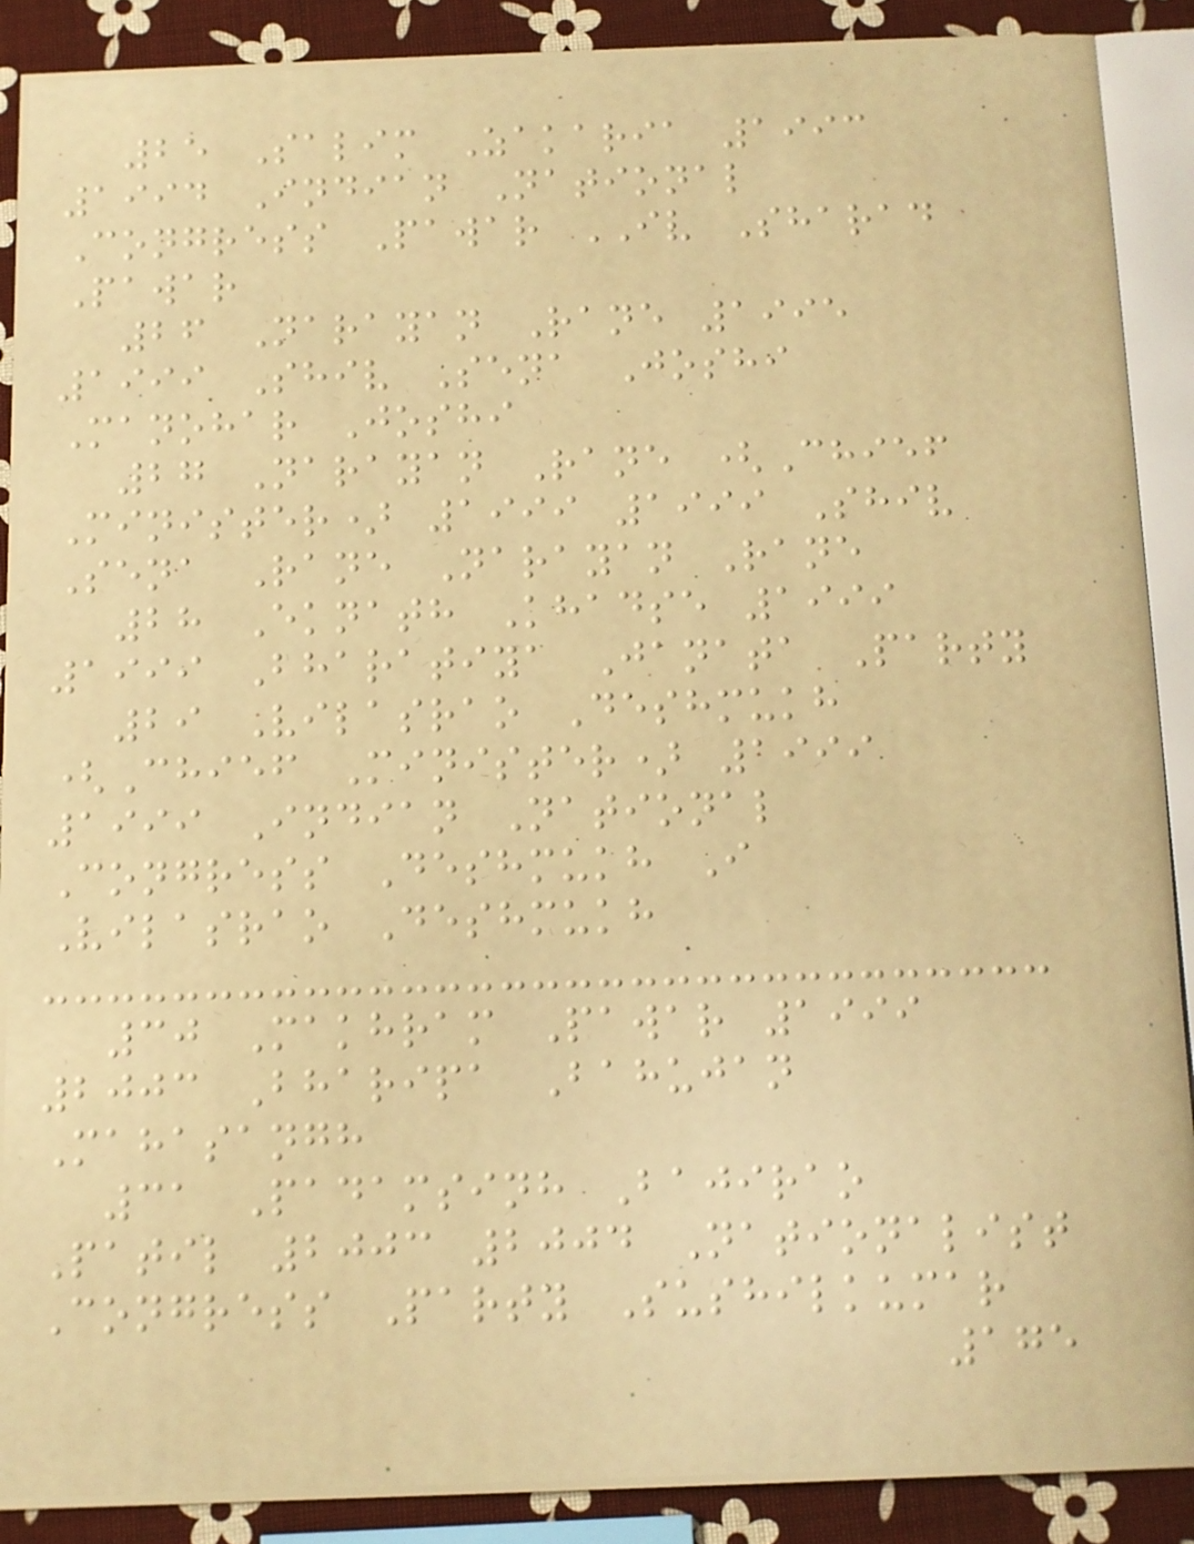25 Salim Zakaria 1993
1994 Indian National
Congress Pawar IV Sharad
Pawar
26 Narayan Rane 1995
1999 Shiv Sena Joshi
Manohar Joshi
27 Narayan Rane (Chief
Minister) 1999 1999 Shiv
Sena Rane Narayan Rane
28 Eknath Khadse 1999
1999 Bharatiya Janata Party
29 Vilasrao Deshmukh
(Chief Minister) 1999
1999 Indian National
Congress Deshmukh I
Vilasrao Deshmukh
30 Makhram Pawar 1999
2003 Bharipa Bahujan
Mahasangh
31 Padamsinh Bajirao
Patil 2003 2004 Nationalist
Congress Party Sushilkumar
175
